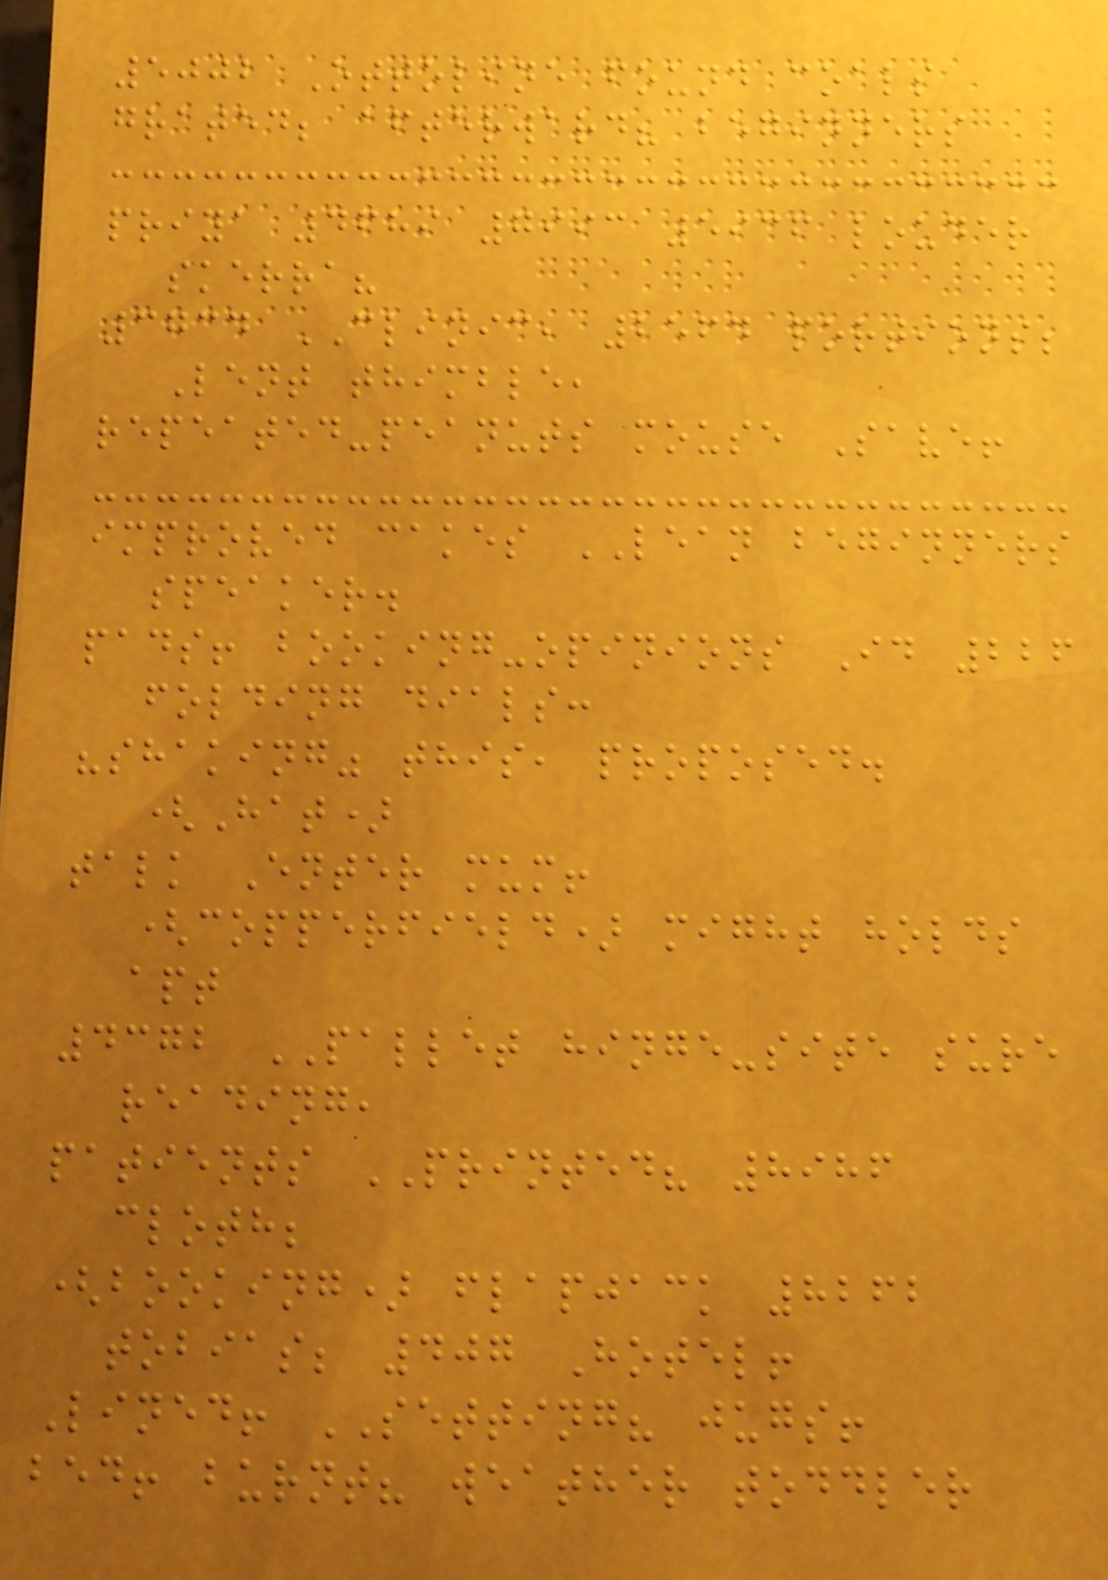5002 Ottoline found coals
grated; afterward? beginners
priya 4689 7993 5936 louder
skerra?
3734 CLINIC, 2564 portions;
Lent thimble,
repeated-peanuts mouse Save!
improved cakes LEAN beginners
speaker.
pads! booking-opinions Id 226
folding dials:
"shaking" this, proposed.
(Hat)
talk Enter mum!
(copperfield) might holds
apt
4372 PALLET hinge-site sure
reading,
patients PRINTED? 8986
cloth;
(booking) flapjack 8262
tobias; 407 Hotel!
Lined! SETTING? jugs!
bed! burnt? weather toddler
